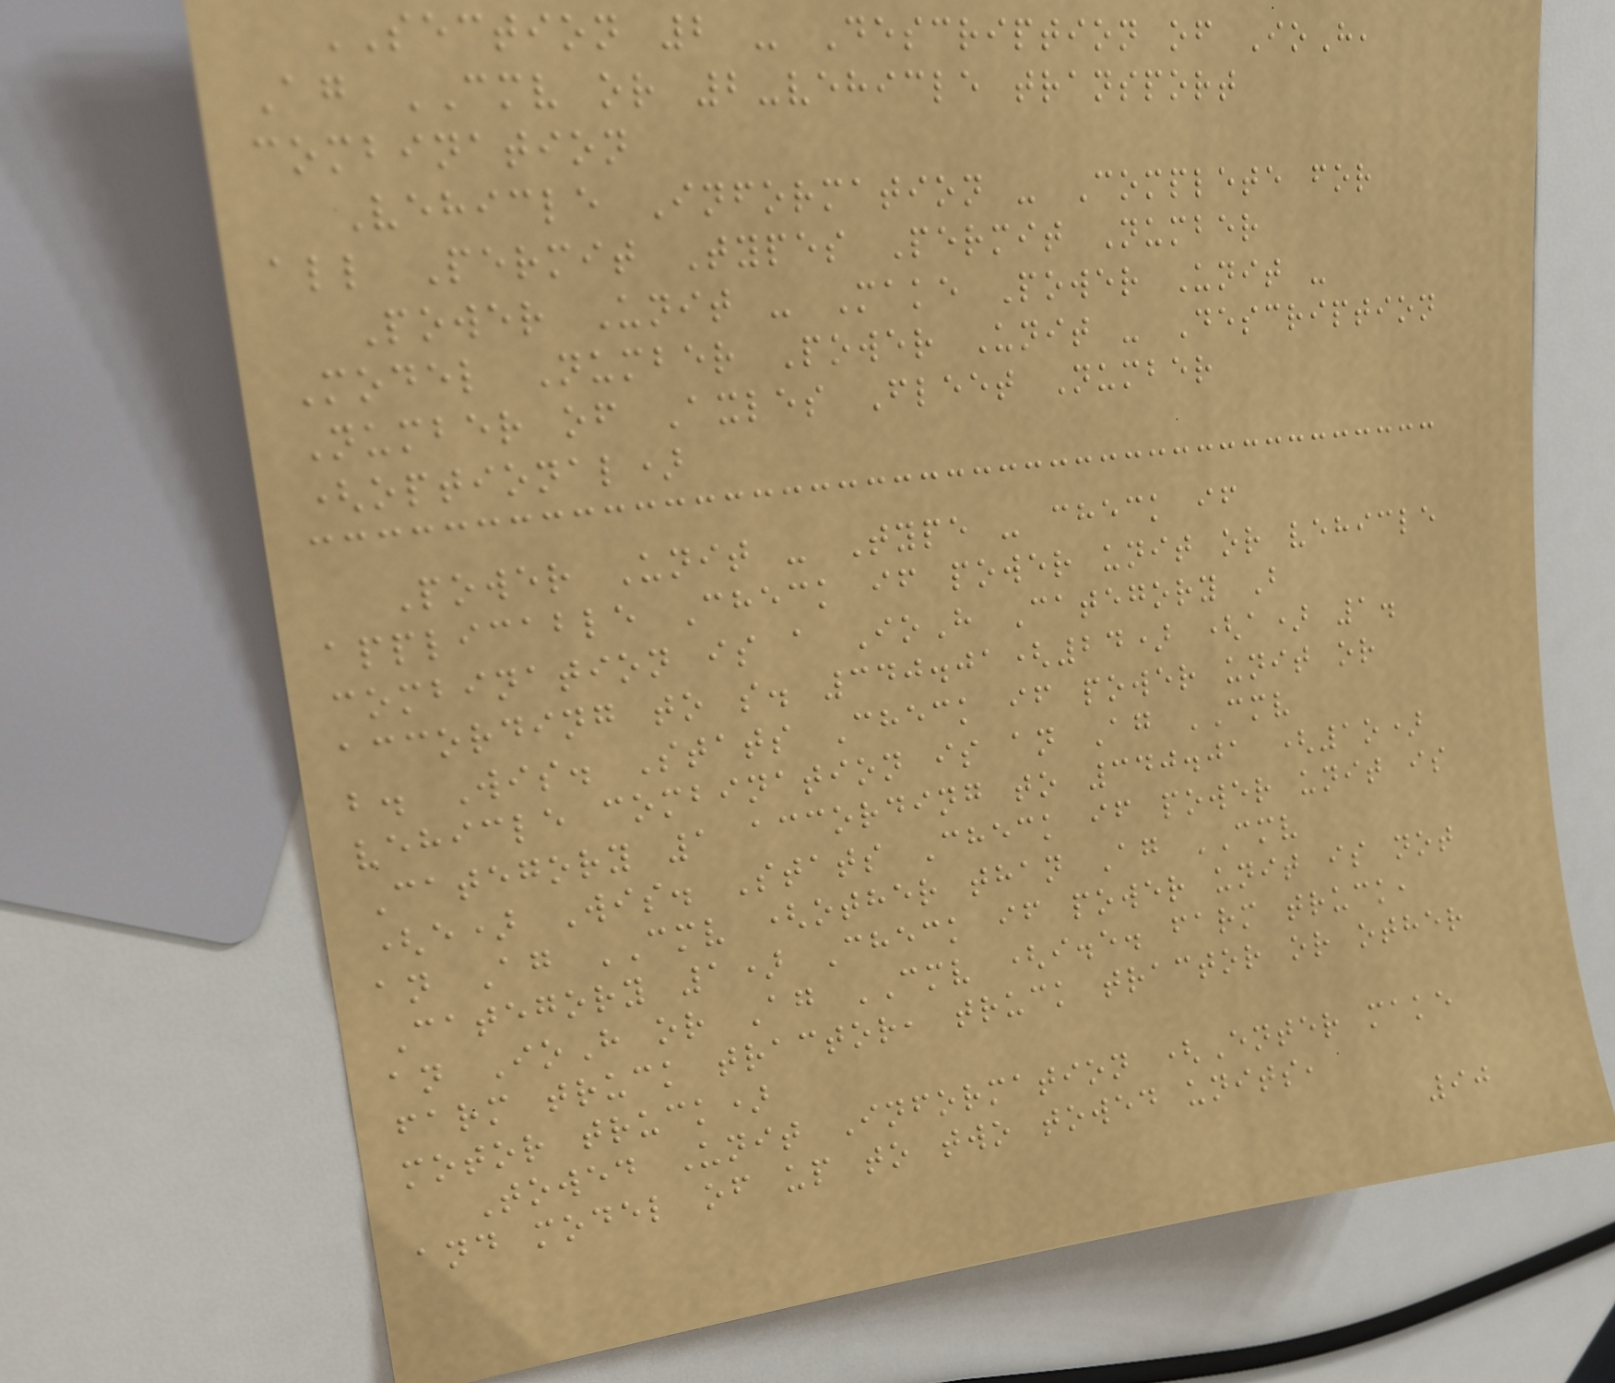SECTION 2 - Description of IoH,
Ag CMV or 2-vehicle transport
combination
Vehicle Information - Complete for
all Permit Types Permit Number
Power Unit - Make Power Unit -
Model Number Power Unit - Description
Number of Axles Fleet Number
(optional)
Power Unit - Type - check if
applicable Check if power unit or vehicle
combination is a IoH Category B
according to s. 340.01(24) (a) 1.
b. Wis. Stats Check if power unit or
vehicle combination is an Ag CMV
Category 1 according to 340.01 (1o)
(e) Wis. Stats Check if power unit is
an Ag CMV (other than Ag CMV
Category 1) Check if power unit is not
an IoH or Ag CMV (i.e. farm truck,
farm truck tractor, truck tractor or other
motor truck)
Towed Unit Information (Enter make
and model of up to two towed units,
90
